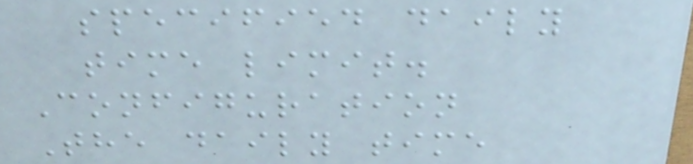specified daily
time limit.
Configuration
The daily time
